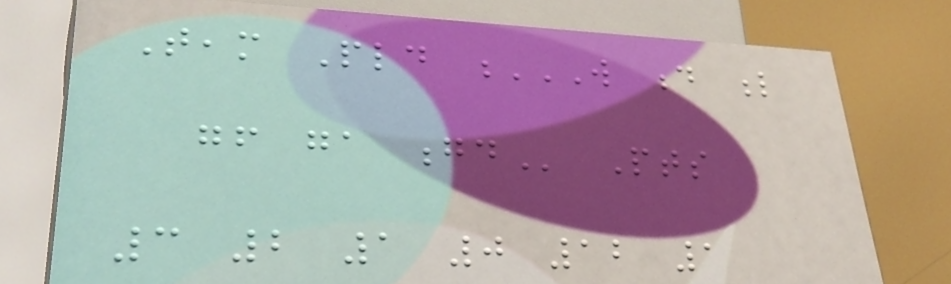Team Pld W D L
GF GA GD Pts
3 2 1 0 12 1
